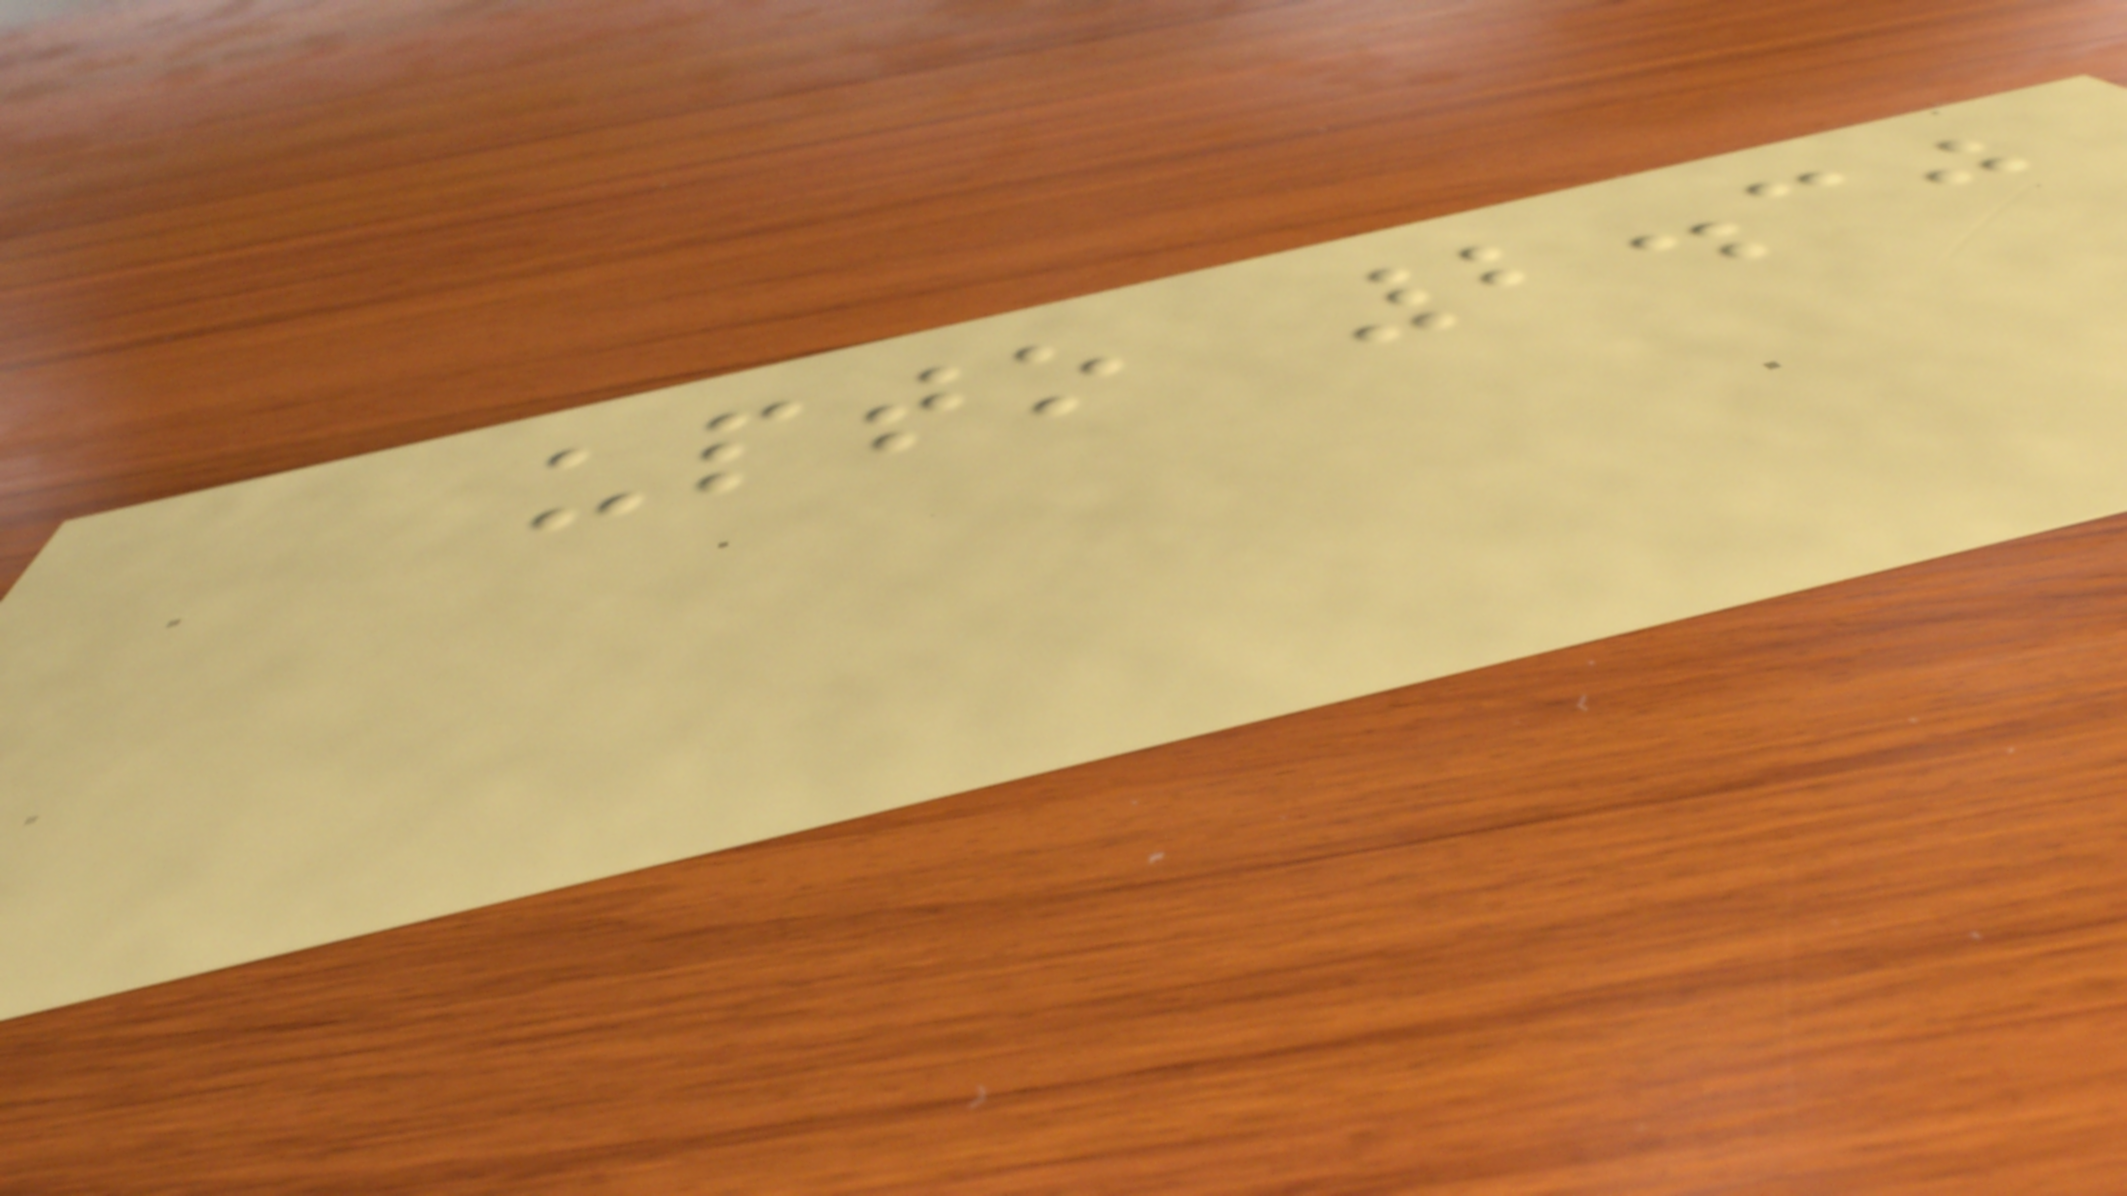upto 2.30
